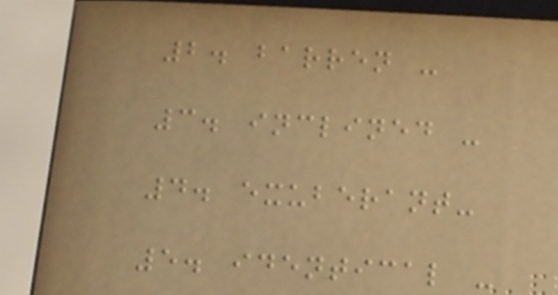2. barren -
3. inclined -
4. exuberant-
5. identical -
